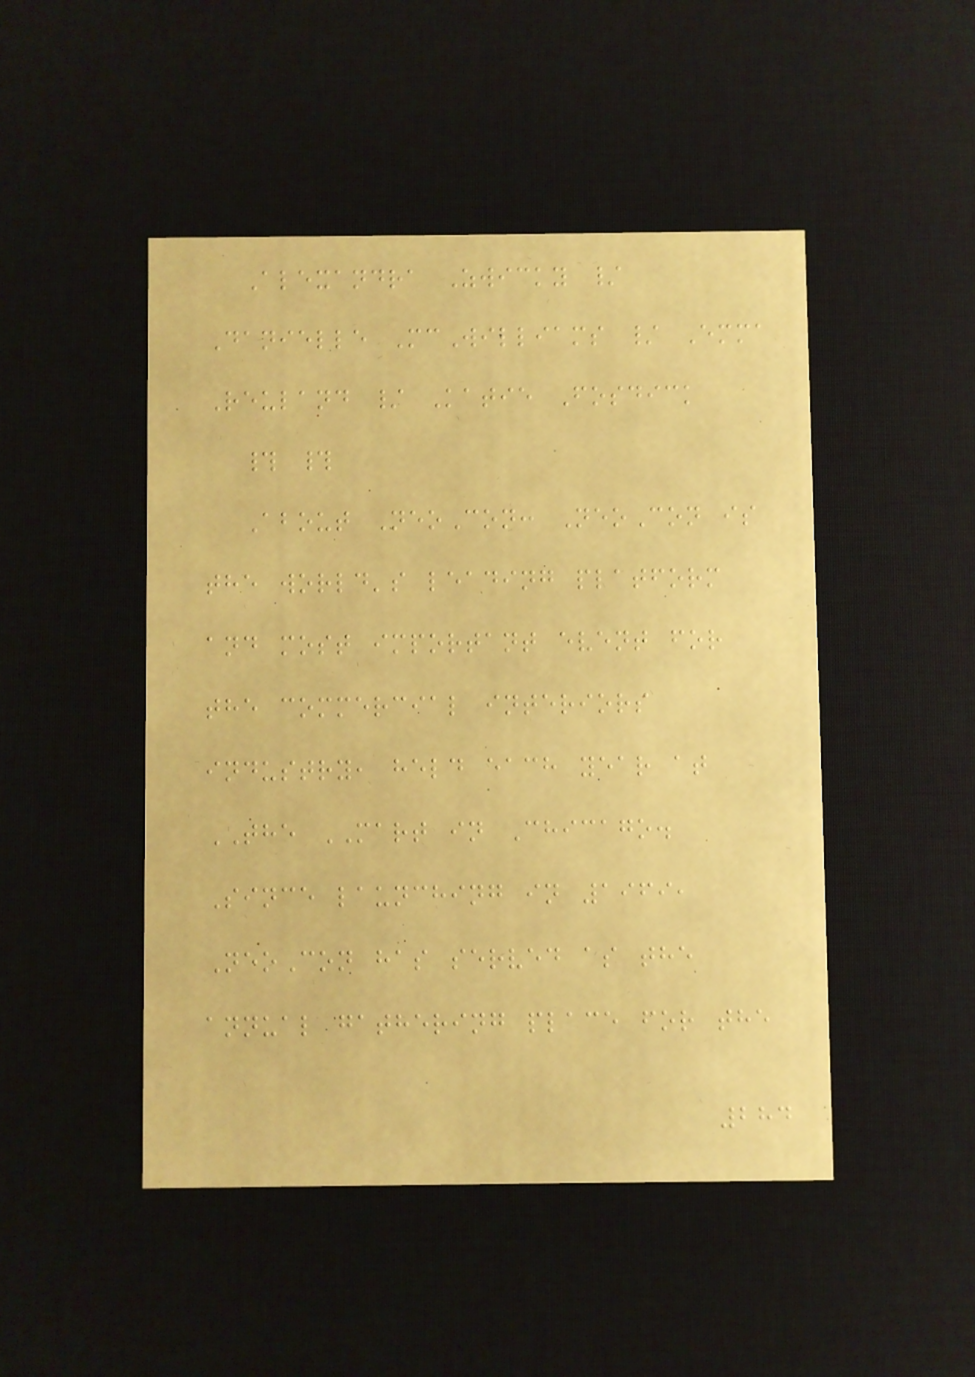Alexandra Zwicky /
Danielle McWilliams / Emma
Reuland / Katie Fosdick
# #
About NeoCon: NeoCon is
the world's leading platform
and most important event for
the commercial interiors
industry, held each year at
THE MART in Chicago.
Since launching in 1969,
NeoCon has served as the
annual gathering place for the
284
